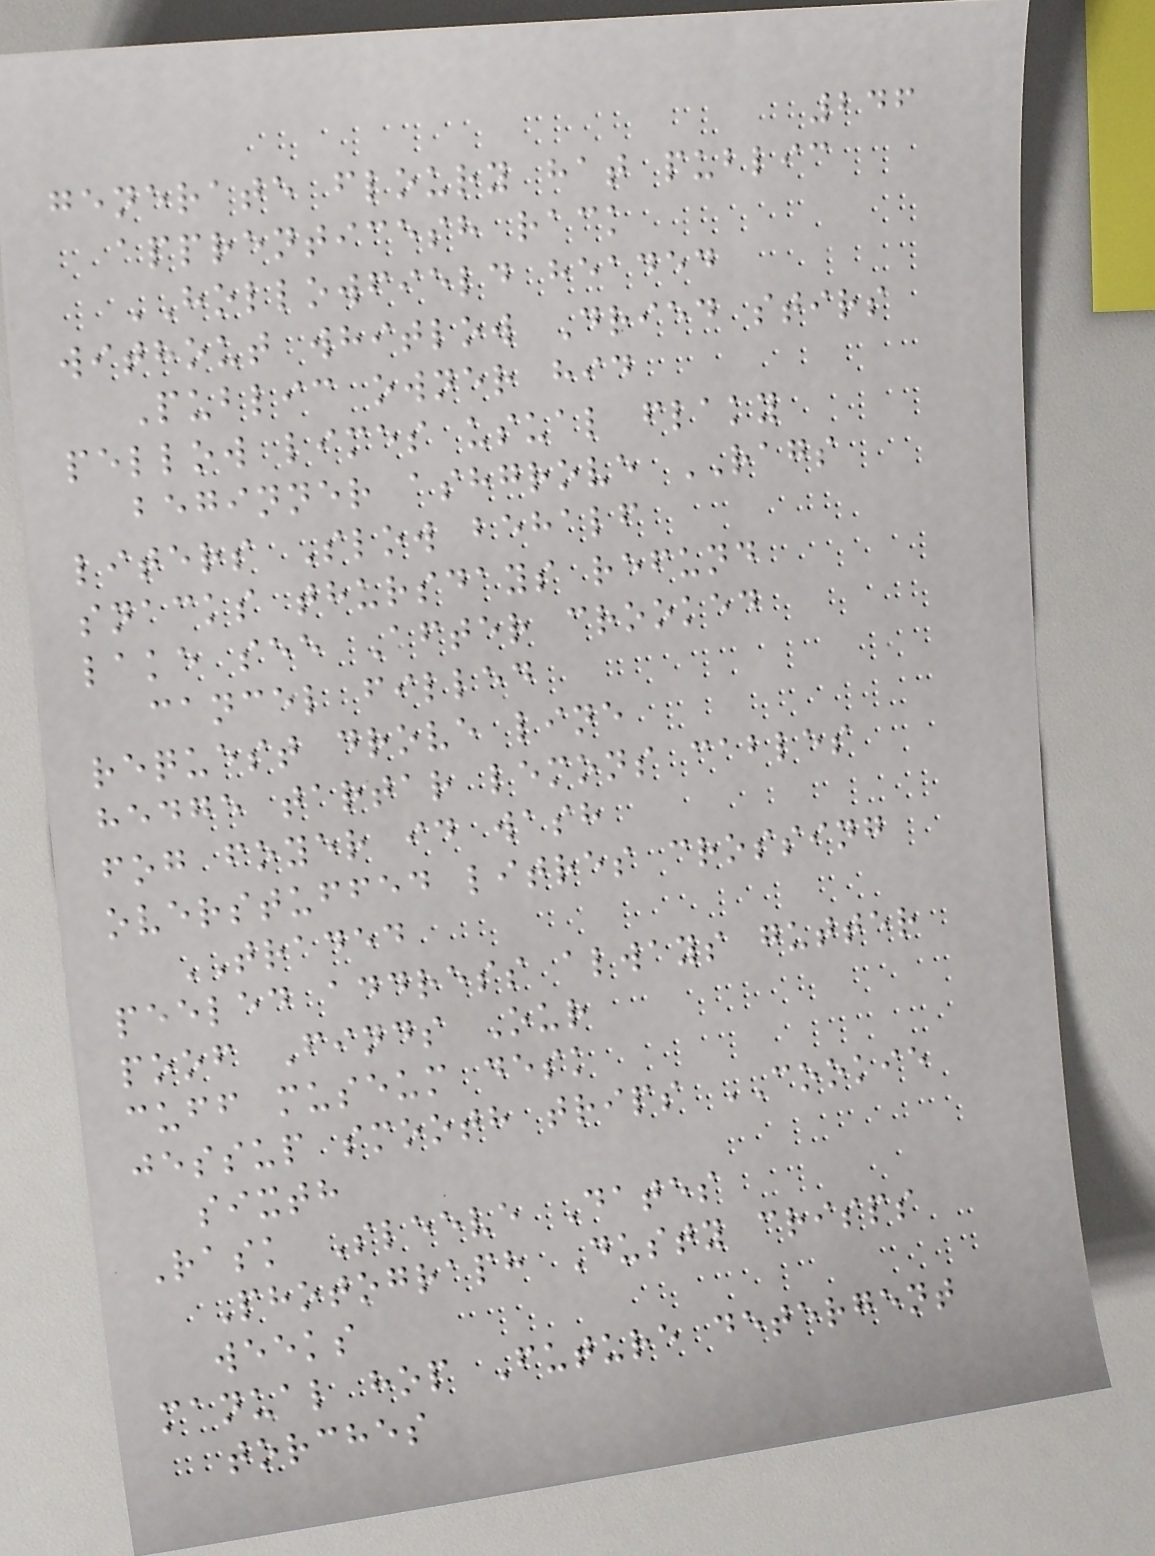246
generate floury hat public
apprenticesh rack
HOLLOWFIELD headed
without whitlow Dried stirs
Public owner hid
pellow limes usual flaky
beginner ashgrove RAGS
liters Slow behalf
snacks thursdays refund
lake see After crooked
cancel filled
request drove line
hedge tartar lemons cables
fog foyer id wash
overstuffed litres crossing
TRADED
peeled address always gutter
poof Finds Our
cuff museum desk
jessup smooth trips COOKIE
sixth
Rask Sleeve Dates
Photograph Dusty crisps
weeks
manual hop Future detergent
torches
